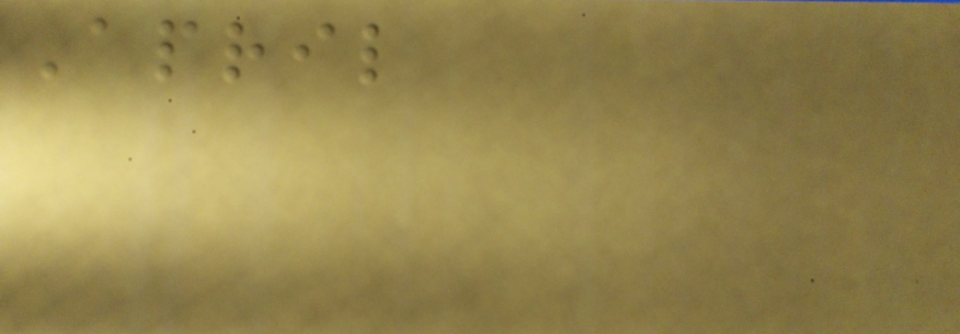April
